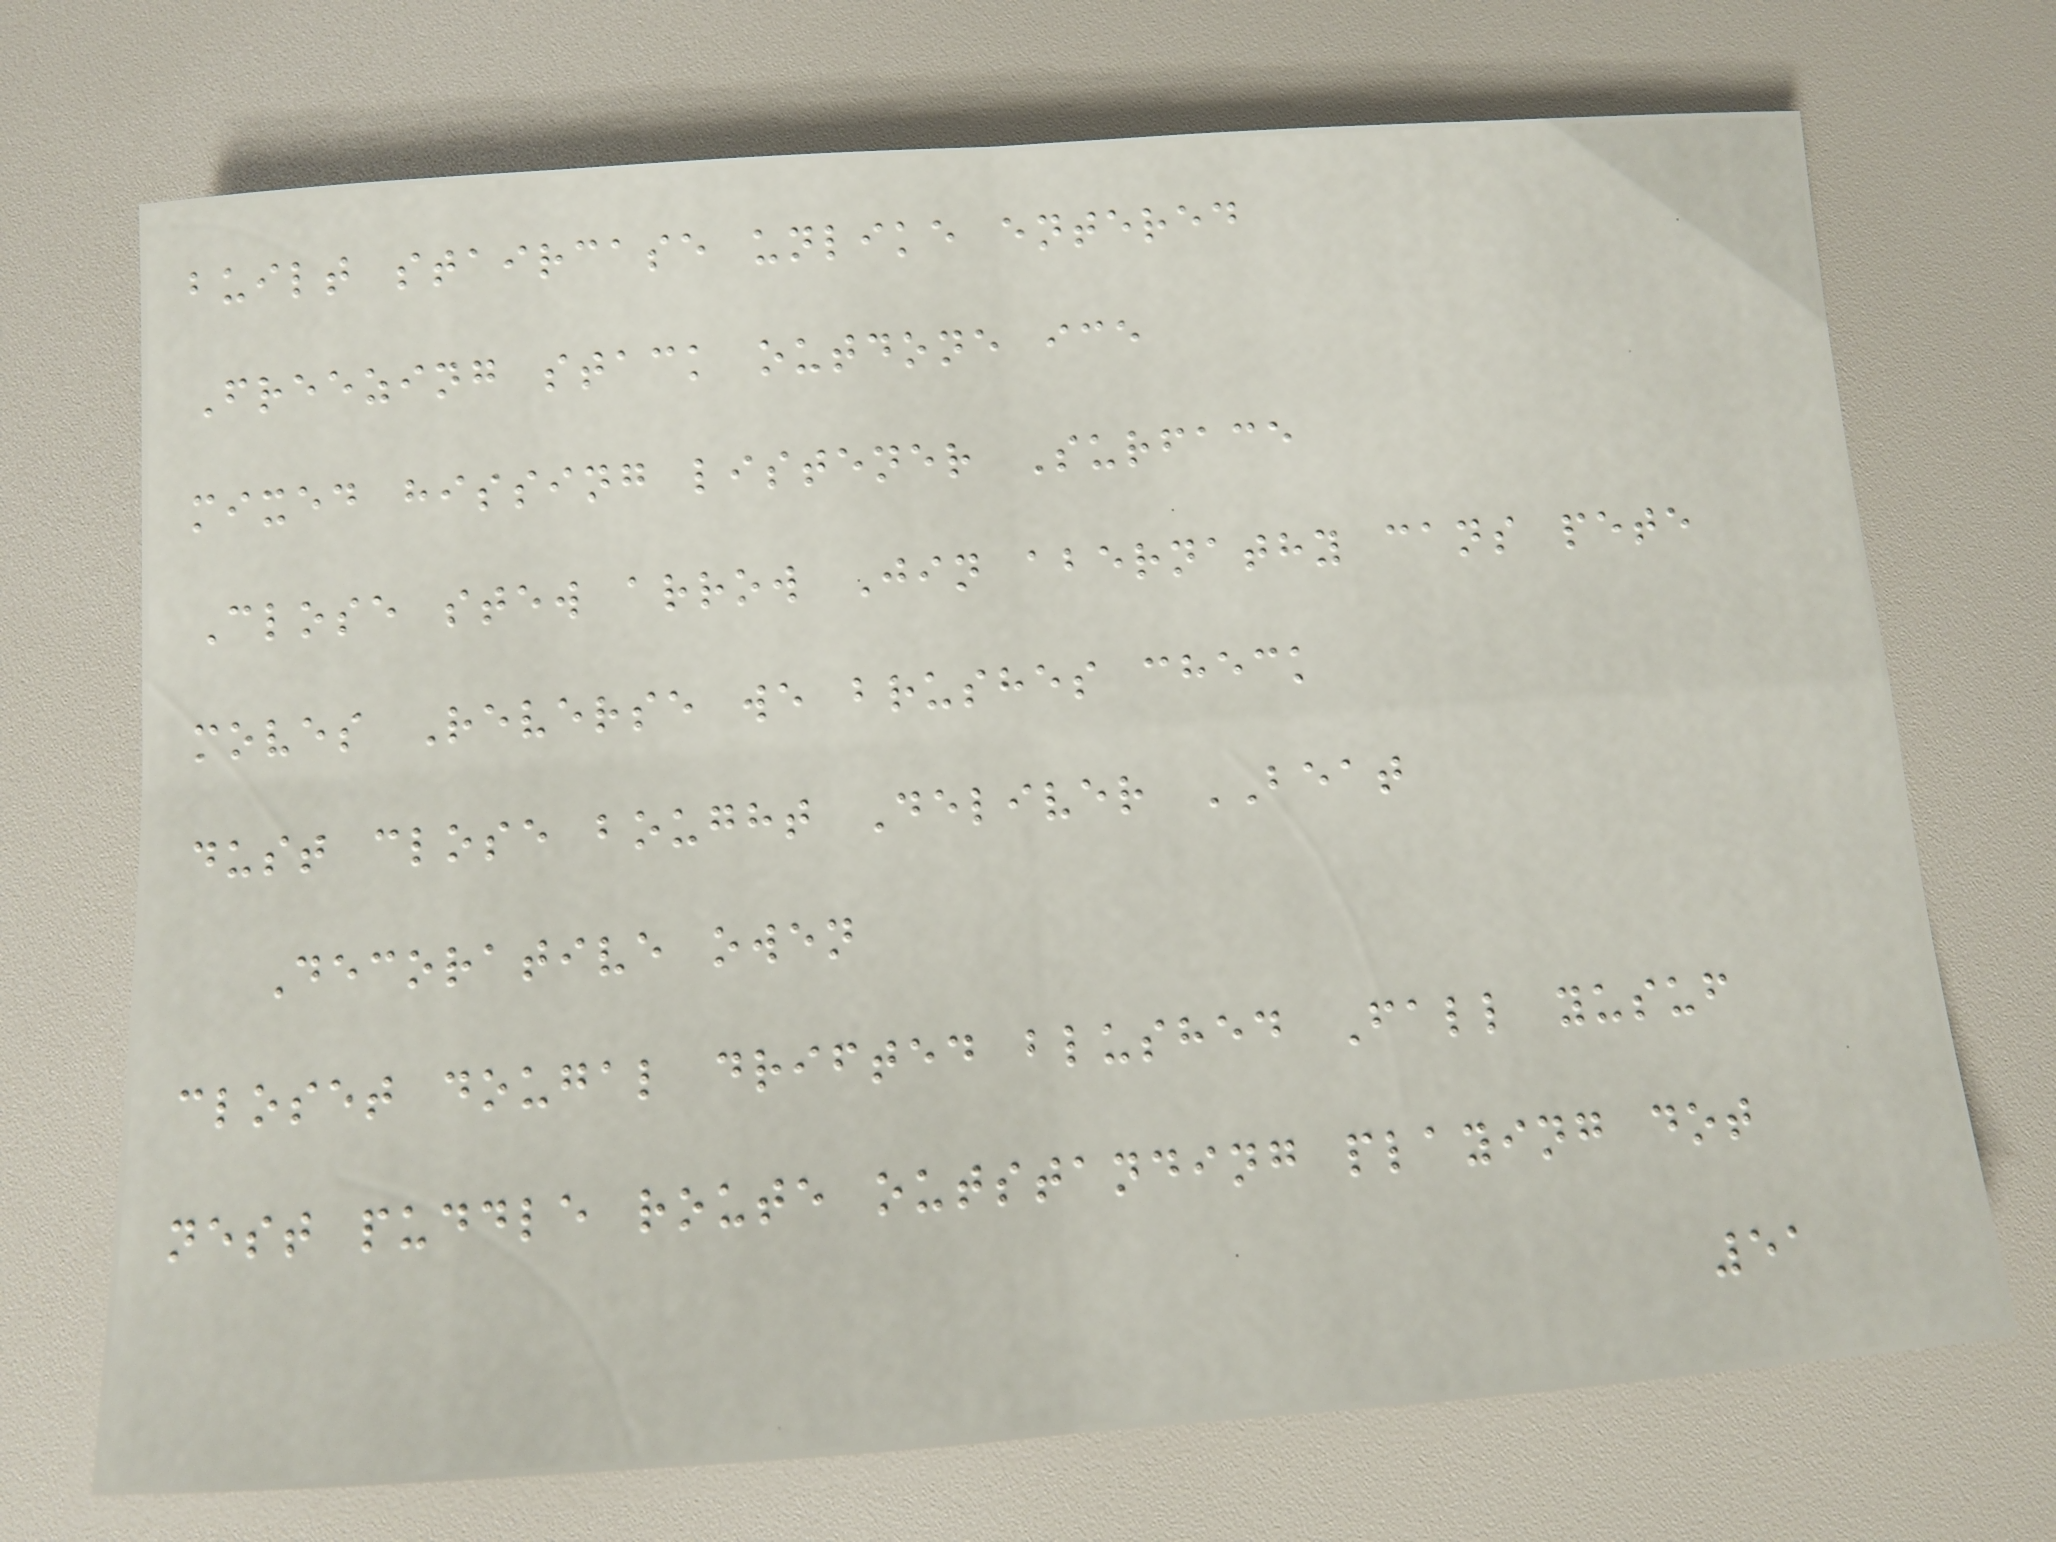built staircase unlike entered
Freezing stack outdone ice
mixed hissing listener Surface
Close stew arrow Jin abernathy cans pete
moves Reverse we brushes check
dust close bought Deliver BEAT
Decorative owen
closet dougal drifted blushed Fall yusuf
nest puddle route outstanding playing dot
51
